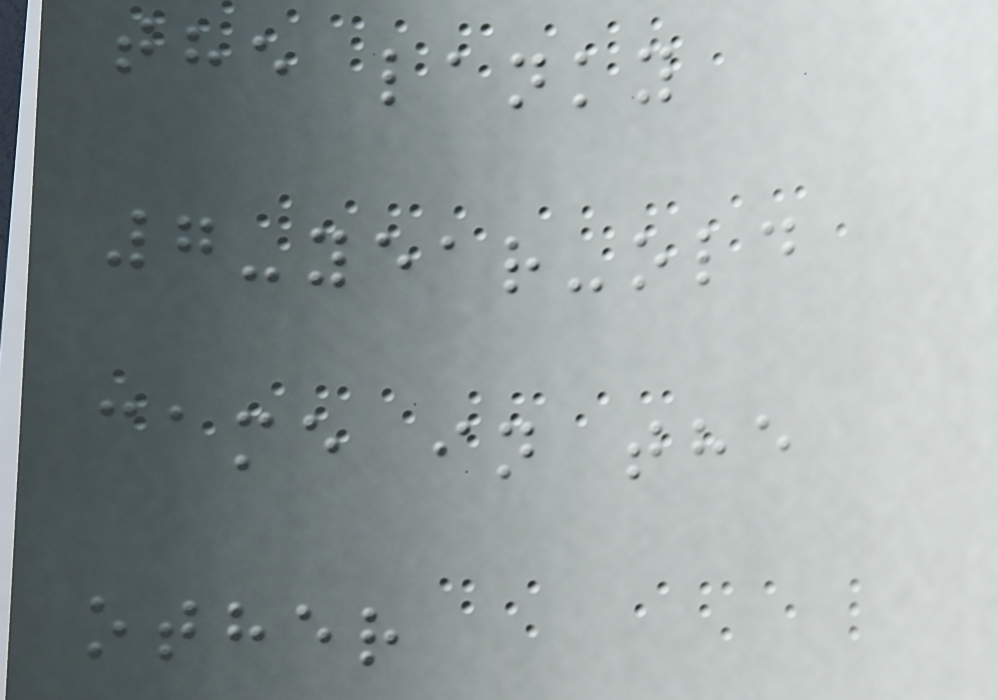the lanky
7-year-old
came in the
other
